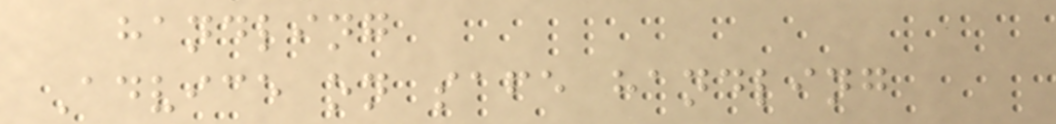handling
Advice on safe handling
